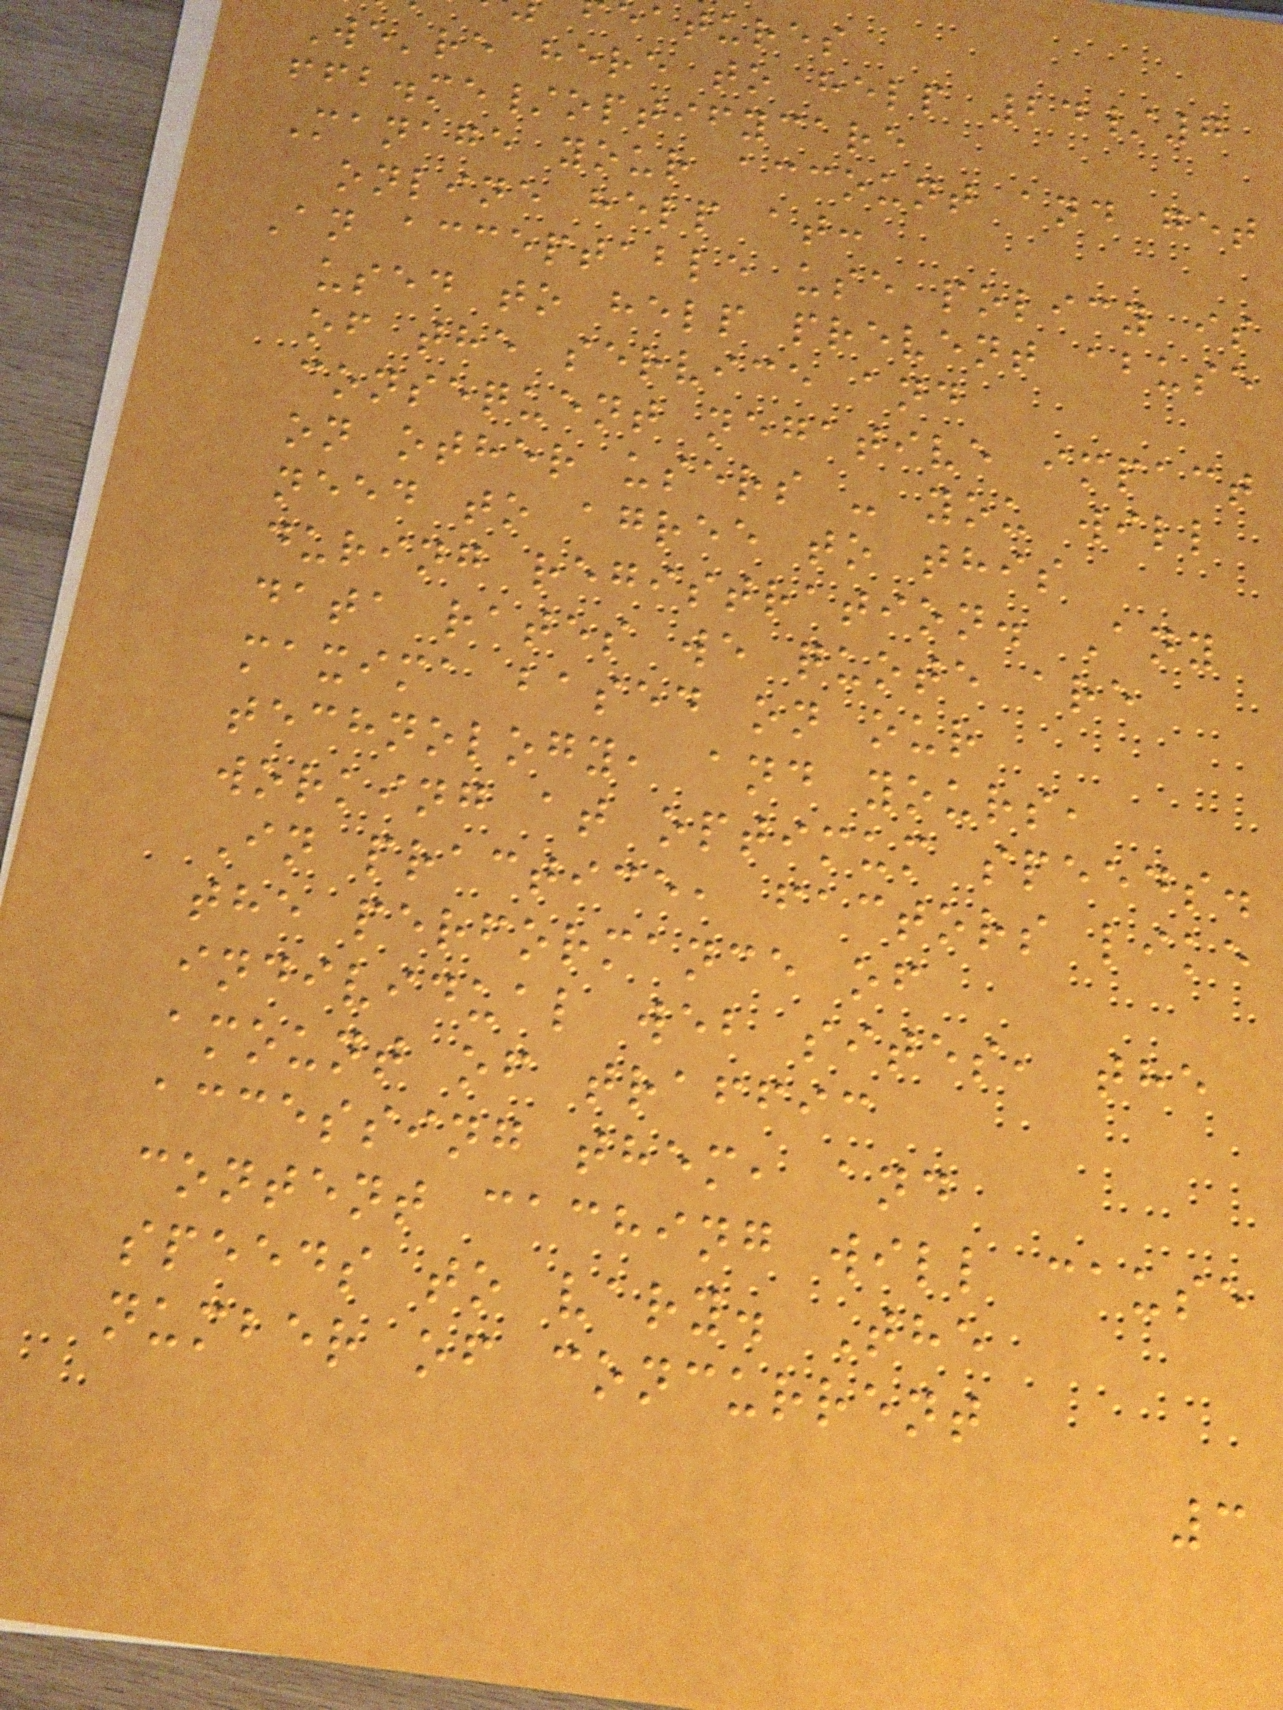eatures
We're here to help 24/7
ffb.me/optifycare
Manage your account and get
online help at:
An acceptable use policy is
used to help prevent abuse
of the service and
consequent negative impact
on other users - you will
need to agree to this
during registration. Any
data rates we quote are
maxima based on our
technology, and yours,
working at optimum speeds.
In practice, factors like
the performance of
individual web sites, the
amount of traffic
accessing them, and
content caching will cause
speeds to vary. The
number of concurrent
3
